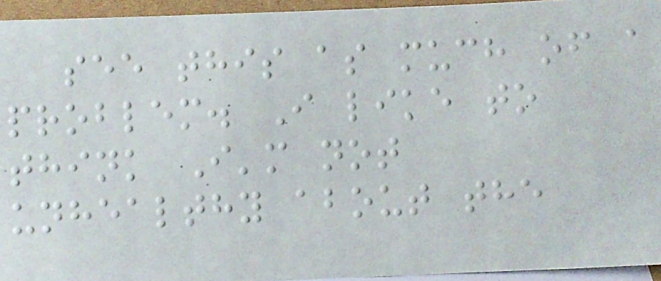see this as much of a
problem. I like to
think I'm not
unhealthy about the
